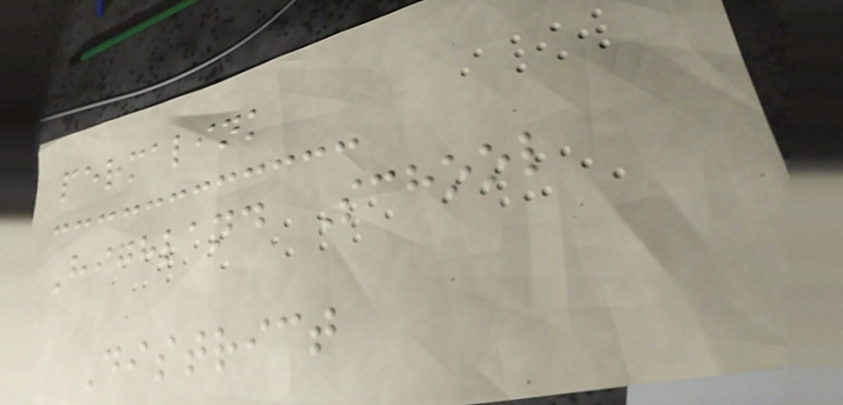permalink
Highland School
District
